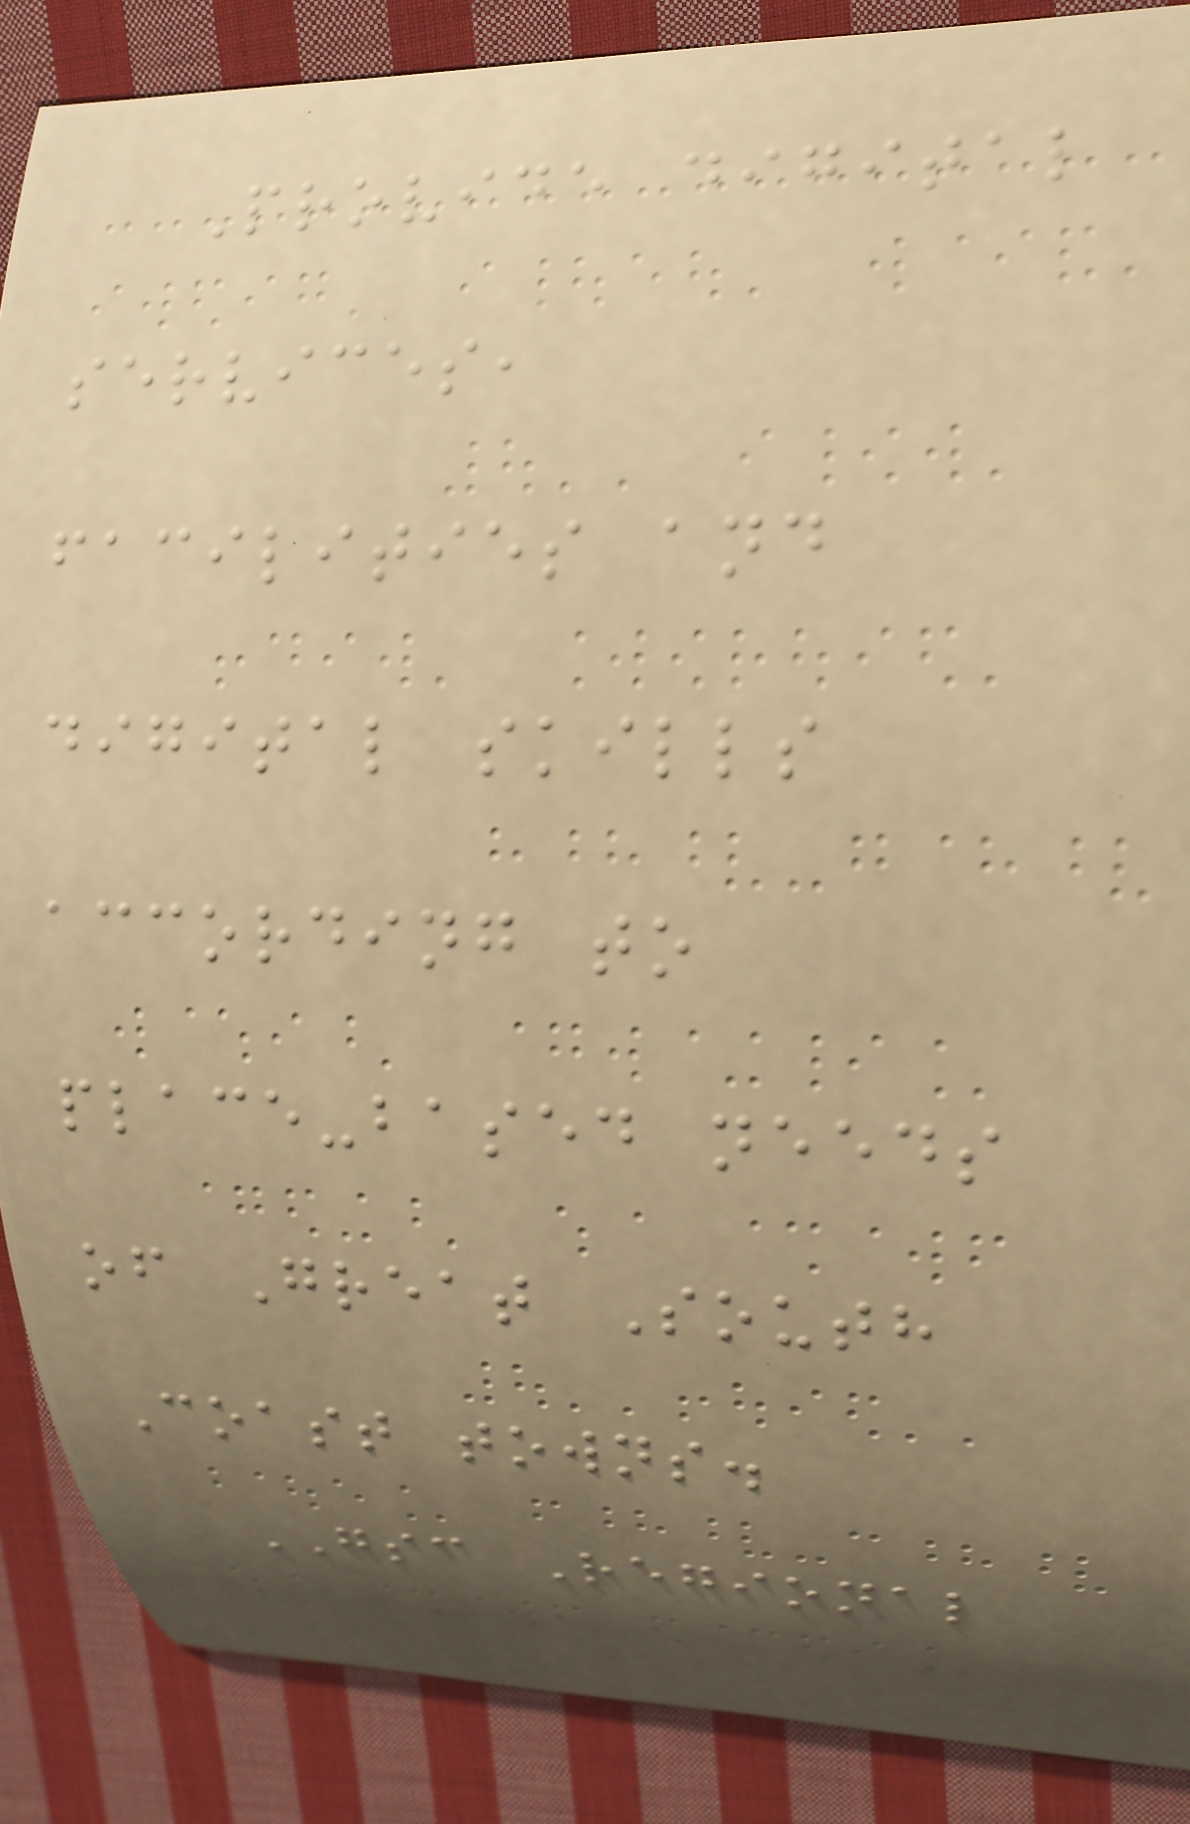Provide digital
services,
facilities and
digital skills
according to
place-based needs
of Great South
Coast towns.
GSC Regional
